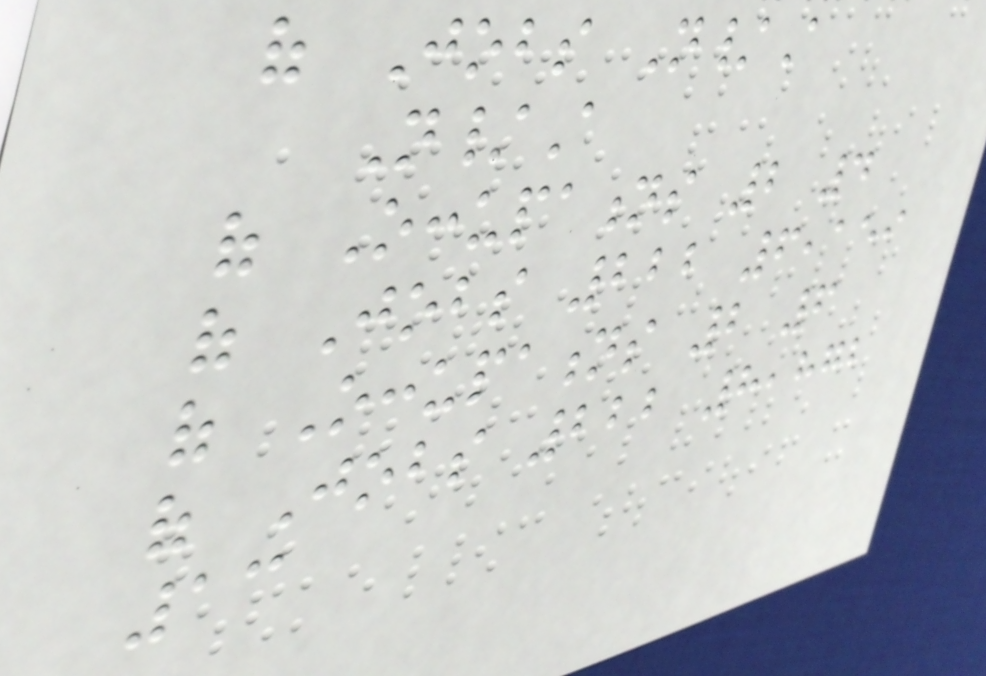of Jobs N/A
N/A
of Occupations 2 4
of Jobs 222 6,159
of Occupations 2 6
of Jobs 222 8,872
13
